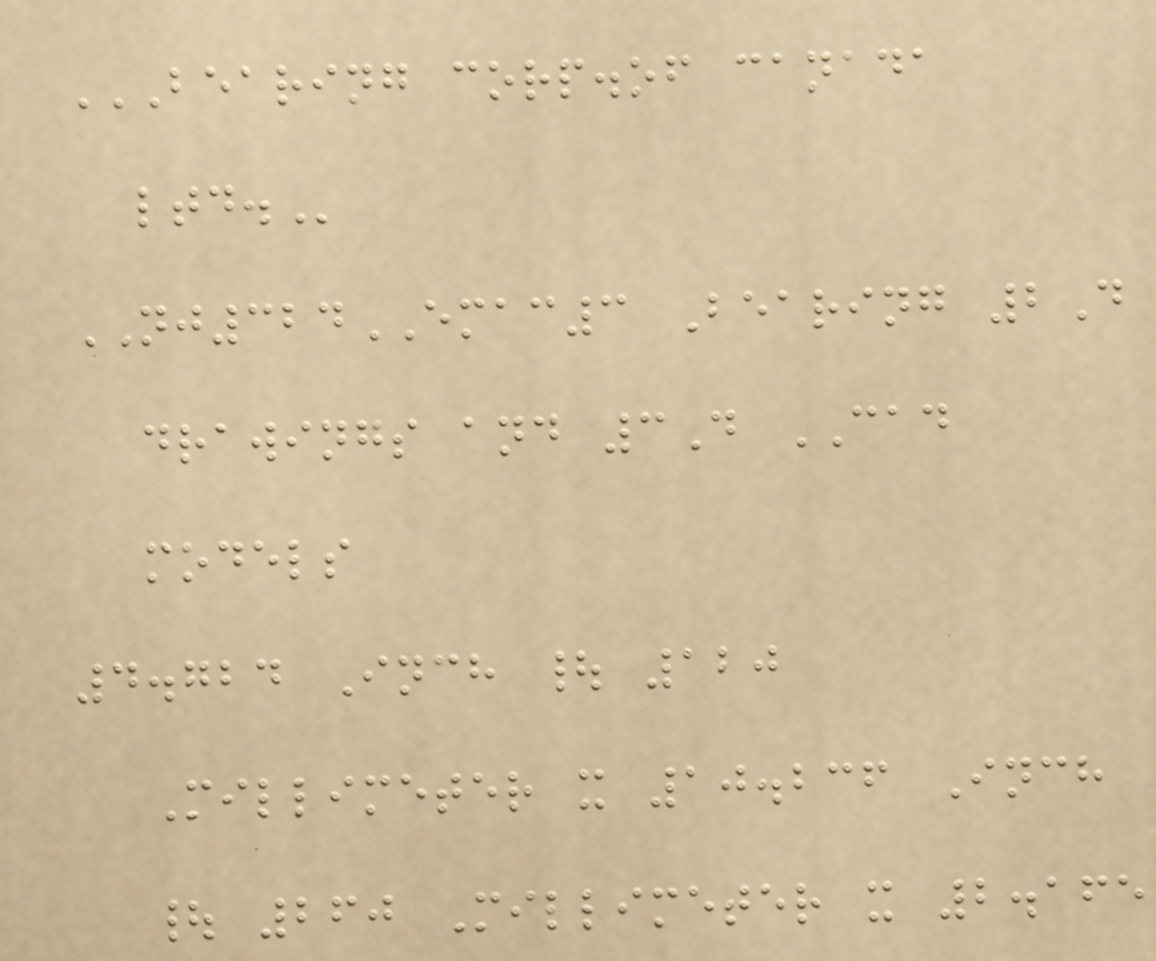BEARING CORP.OF CANADA
LTD.
NJ324EMAC3 Bearing 2D
drawings and 3D CAD
models
4.724 Inch | 120
Millimeter x 10.236 Inch
| 260 Millimeter x 2.165
